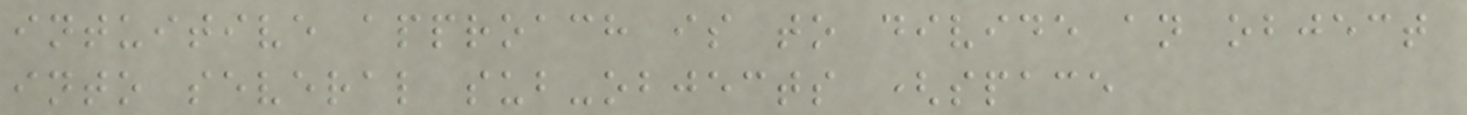intuitive approach is to divide an object
into several sub-objects (space
